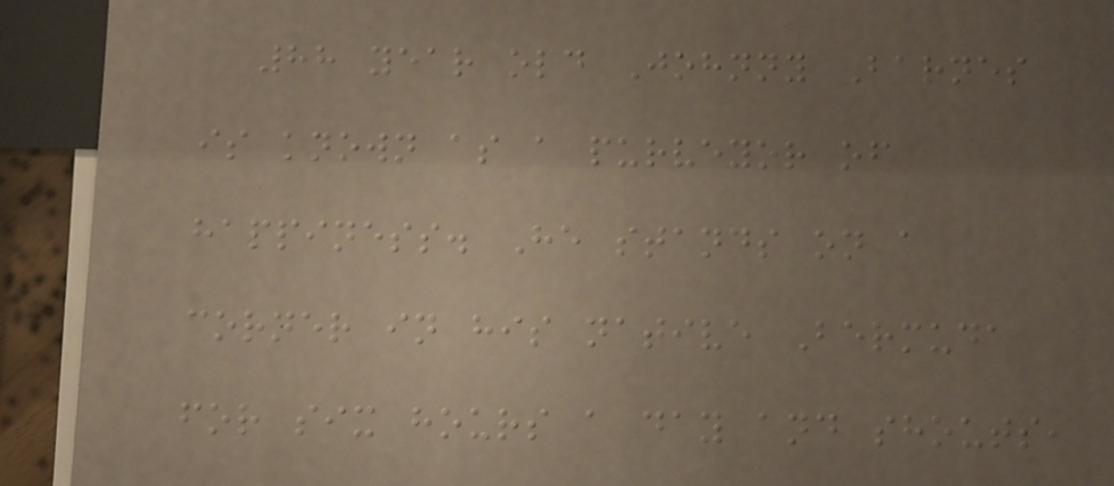88 year old Johnny Barnes
is known as a purveyor of
happiness. He stands on a
corner in his native Bermuda
for six hours a day and shouts,
